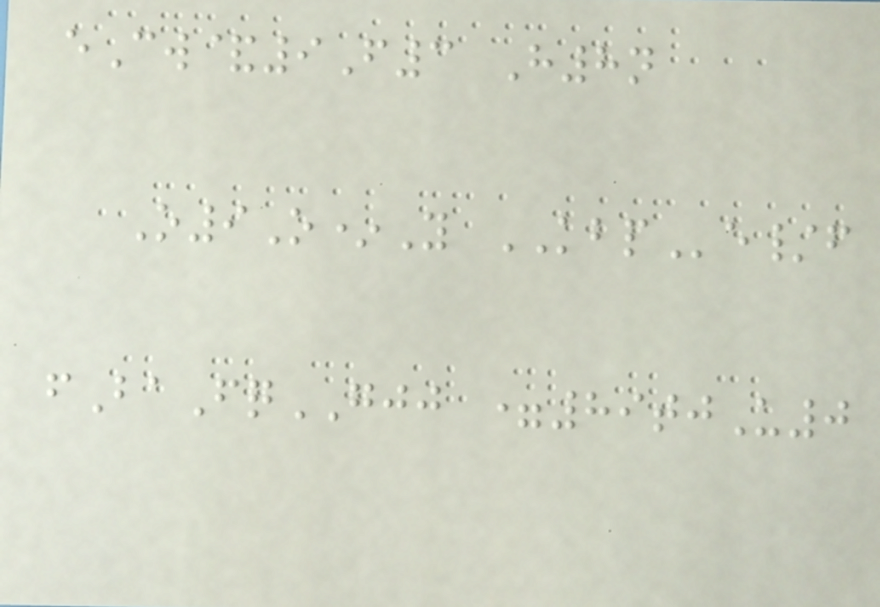eCw&9F3 H8n
O9O*Y KBPe/f
fBaFqGJJ =89tjU0
